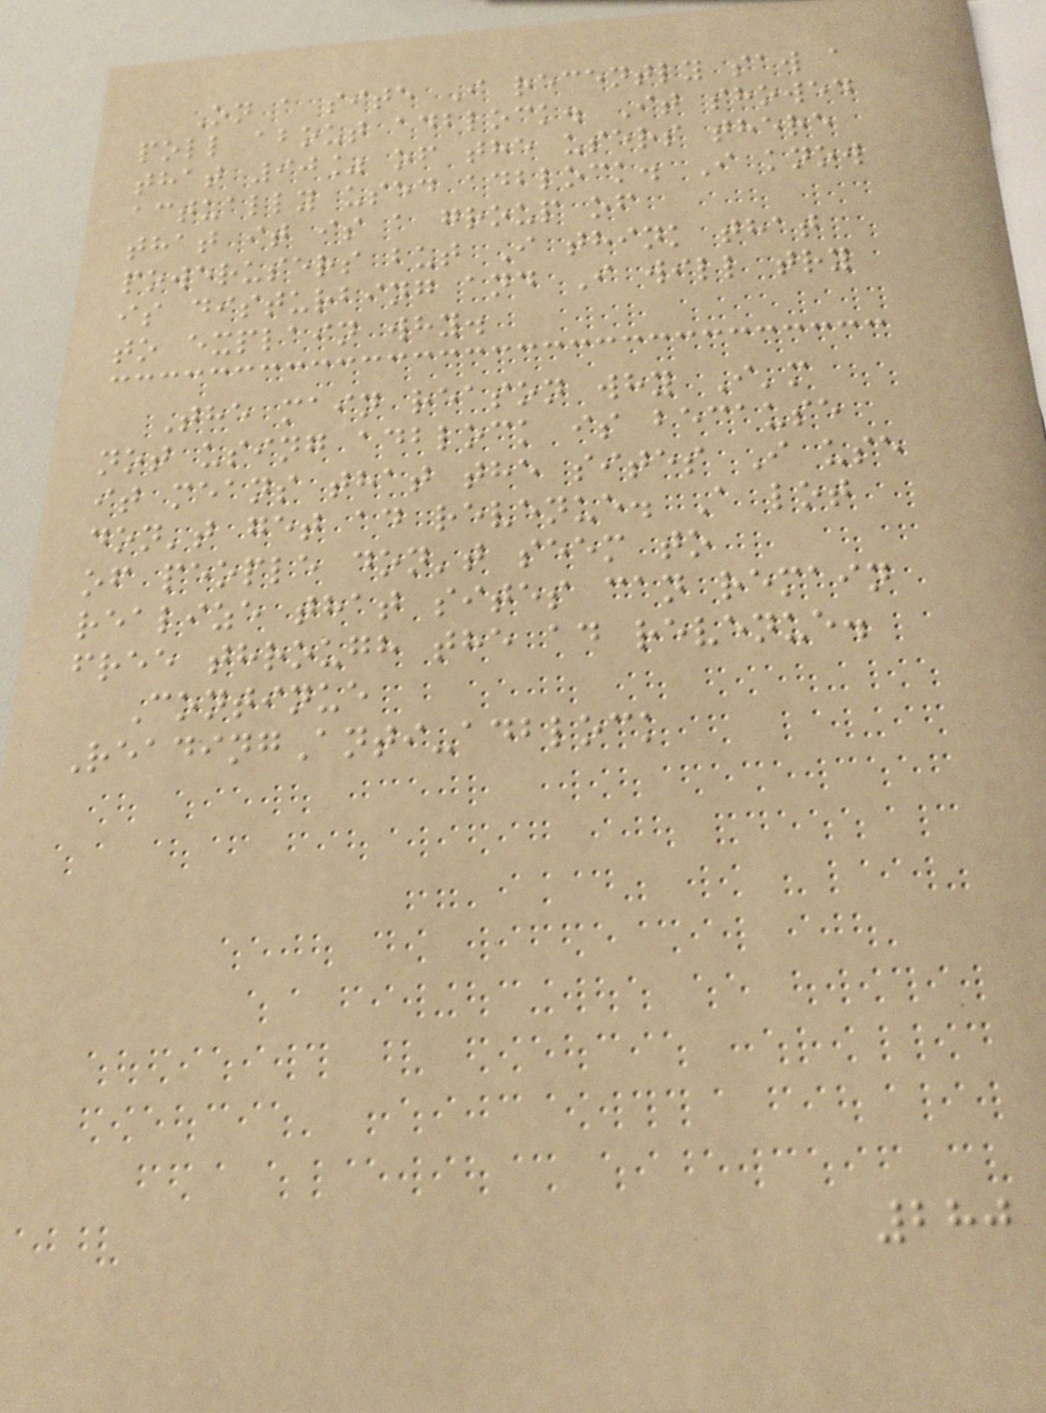On a site I recently saw a
poll about adblock. It showed
that 90% of the users there
actually used adblock. I know
that it is a group of
powerusers but I think that
is disturbing and I will try
to explain why.
The main reason why I'm
not using adblock is because
it means that the sites I use
don't get ad revenue. A lot
of people don't seem to
realize that sites can remain
free through the ad revenue.
Continue
ReadingAnti-adblock
280
